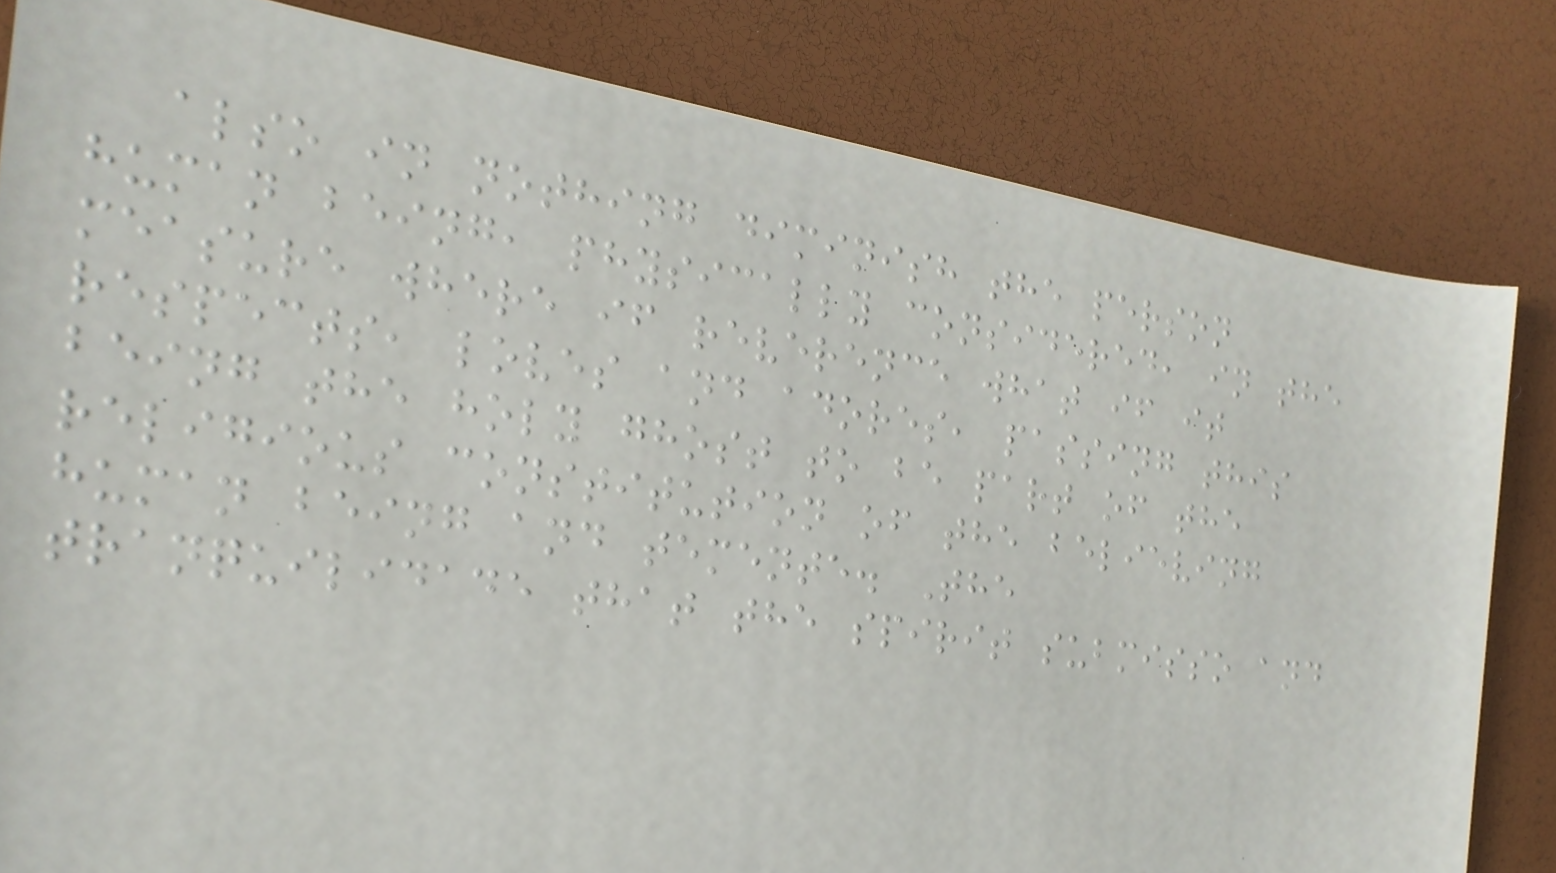also in nothing diminish the person
human being, physically considered, in the
measure where if reverence what if it
respects, loves and adores, passing this
being the holy ghost to be part of the
religious constitution of the believing
human being and temente. The
tranquilidade that the spirit submisso and
